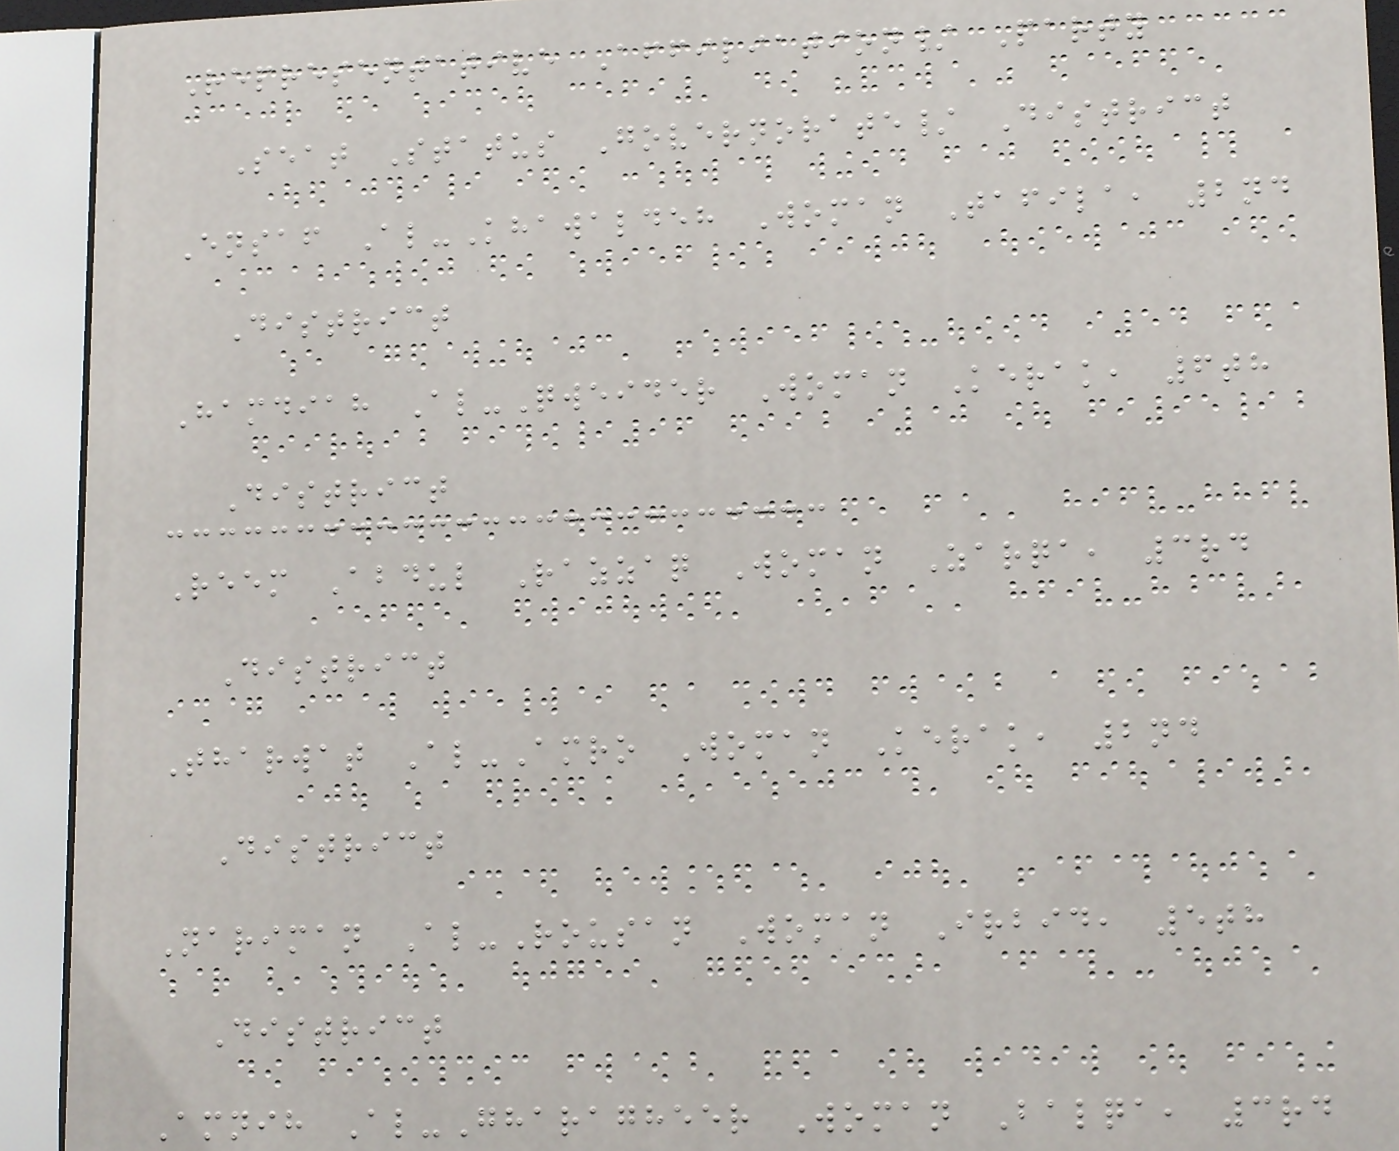Representative Affiliation/ Party
Seat Status Governorate/ District
Ensaf Al-Khawaldeh Woman Tafila, 2nd
District
Hamdiah Al-Qweider Woman Kerak, 6th
District
Reem Abdul Razzaq Woman Zarqa, 3rd
District
Tharwat Al-Amro Woman Kerak, 2nd
District
Nariman Al-Rousan Woman Irbid, 5th
District
Amnih Al-Gharagheer Woman Balqa, 3rd
